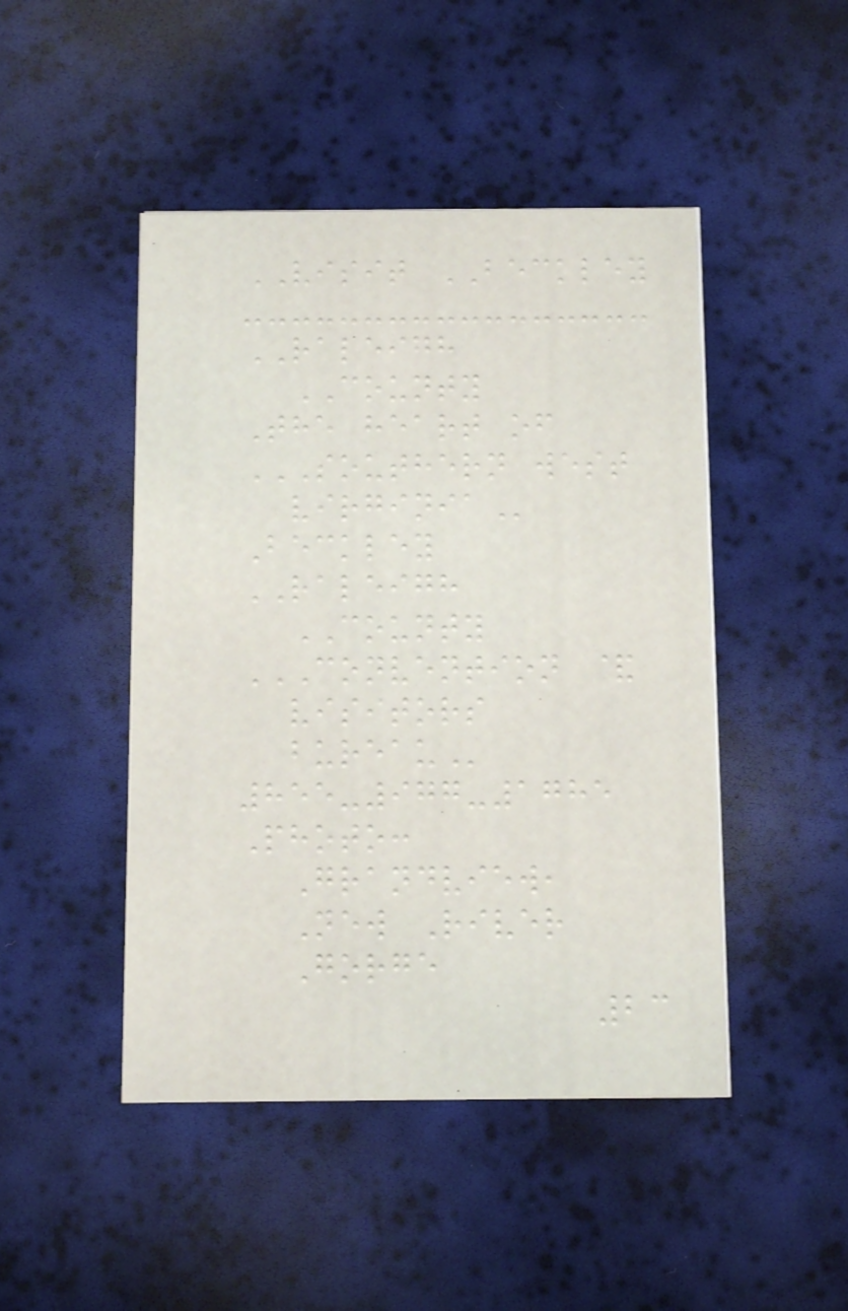VISIT BECKLEY
RALEIGH
COUNTY
The heart of
SOUTHERN WEST
VIRGINIA
Beckley
RALEIGH
COUNTY
CONVENTION &
VISITORS
BUREAU
855-977-1785
Photo:
Grandview,
New River
Gorge
23
